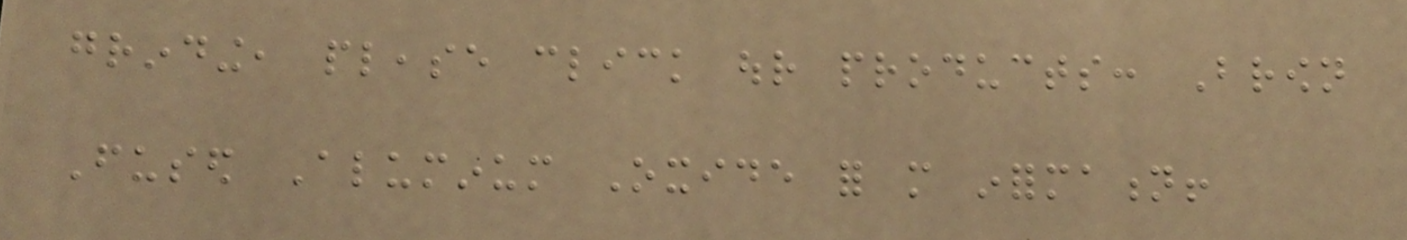grinding, please click our products: Brown
Fused Aluminum Oxide for more information!
